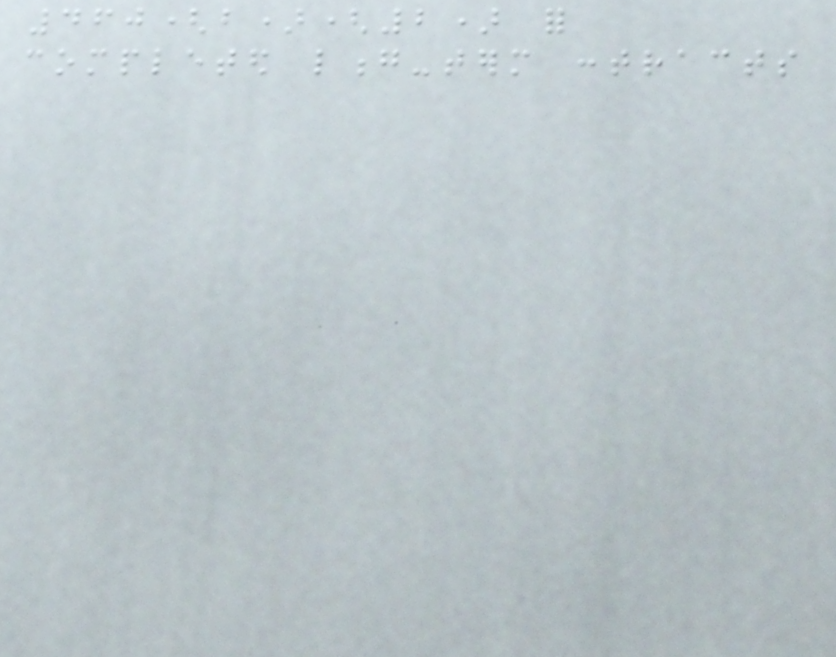460(b)(2) for
completed long-term contracts
